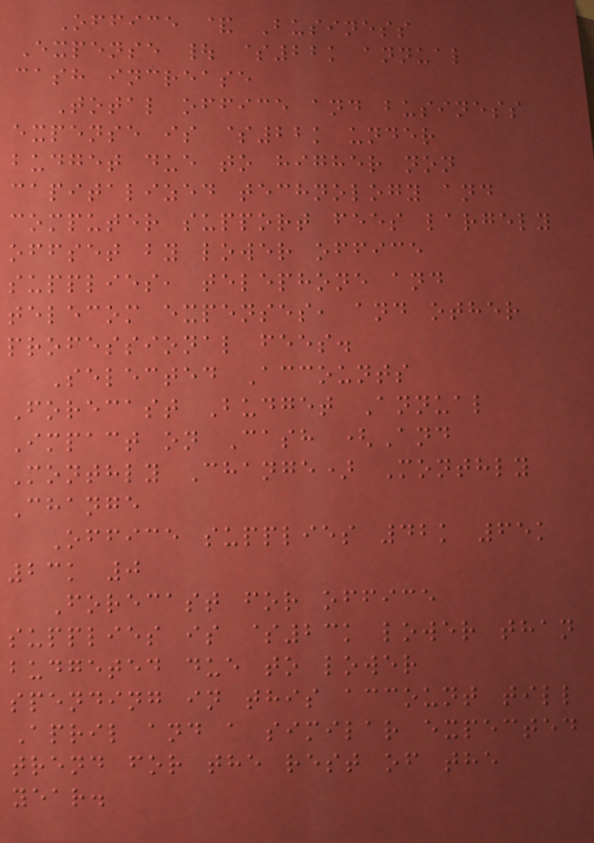Office & Business
Expense | $22k annual
cash increase
Total office and business
expense is $22k under
budget due to higher non
capitalized technology and
computer support fees largely
offset by lower office
supplies, telephone and
telecom expenses, and other
professional fees.
Selected Accounts
Forecast Budget Annual
Impact on Cash (And
Monthly Change) Monthly
Change
Office supplies 42k 65k
23k 0
Forecast for office
supplies is $23k lower than
budgeted due to lower
spending in this account till
April and a similar expected
trend for the rest of the
year.
